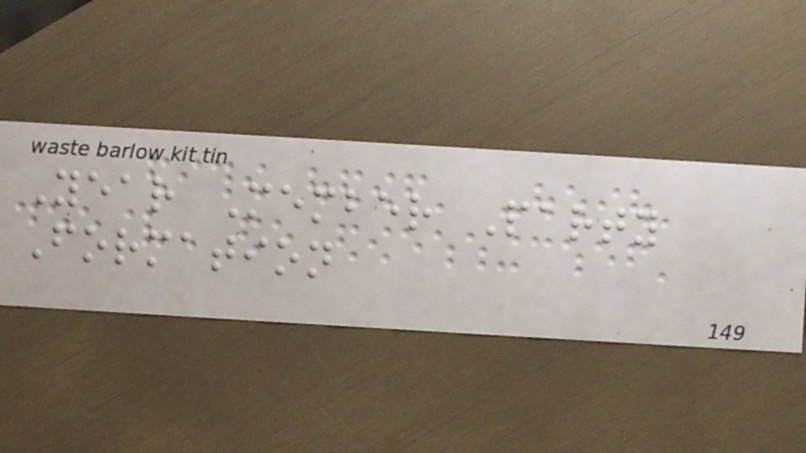Year Member Party
Formation
